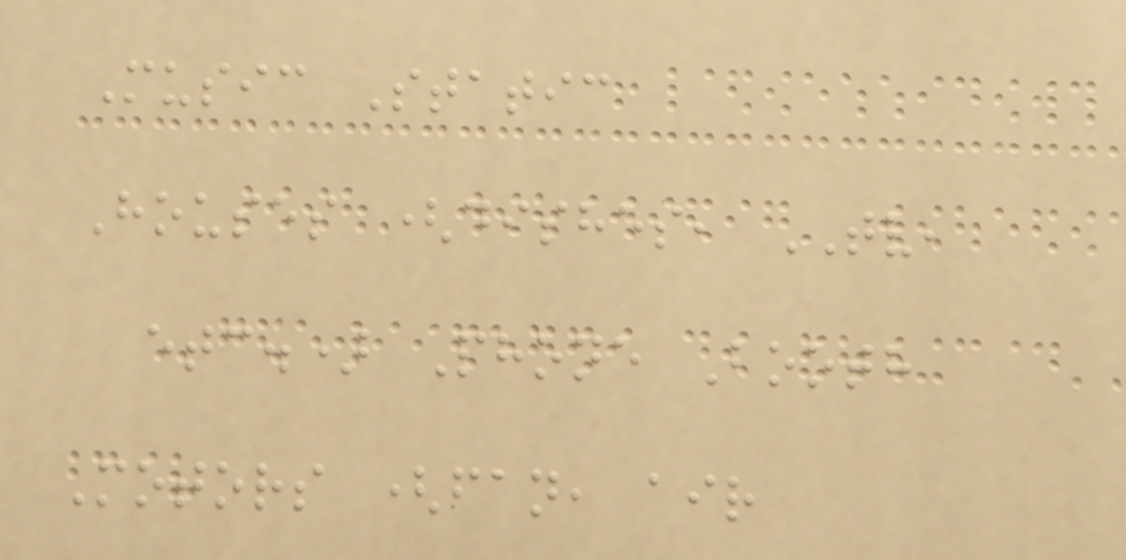Music Static
Houses (dishes, TV,
etc.) Phone Booth
Motors (fan, air
